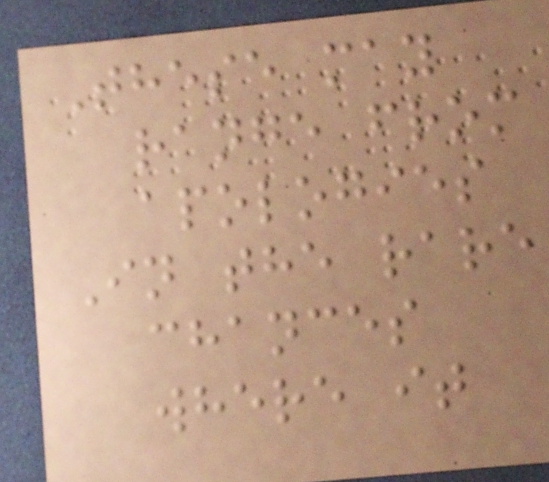These may
range from
apologies
In the rare
chances
where it
